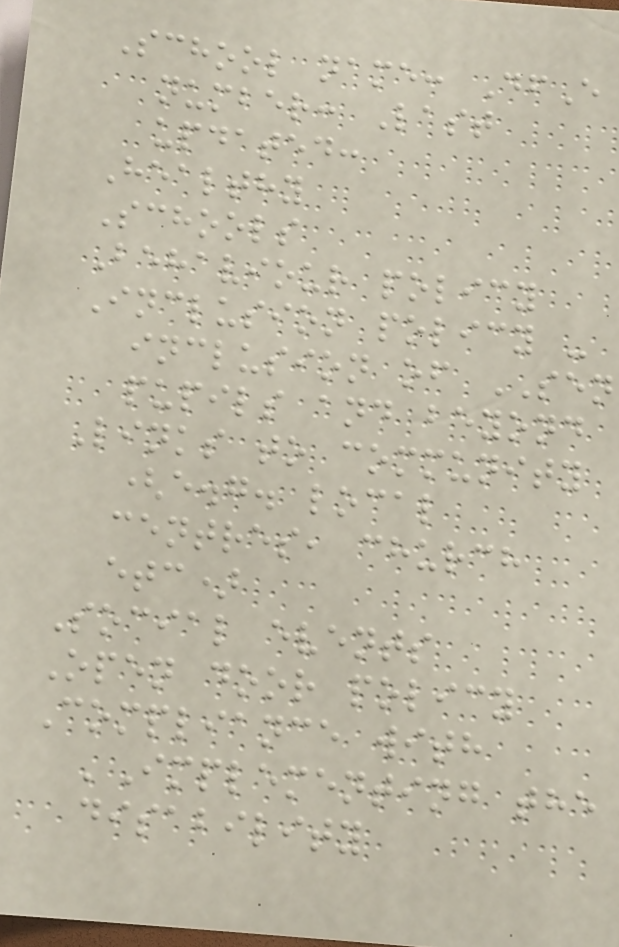School name: DfE
number: Last
updated:
Healthy
Schools
Behaviour policy
Inclusion policy -
inclusion of SEN
pupils and beyond
Links to community
(e.g. local
centres, church
etc)
Social events
Open door policy
Compliance with
'Implementing the
disability
